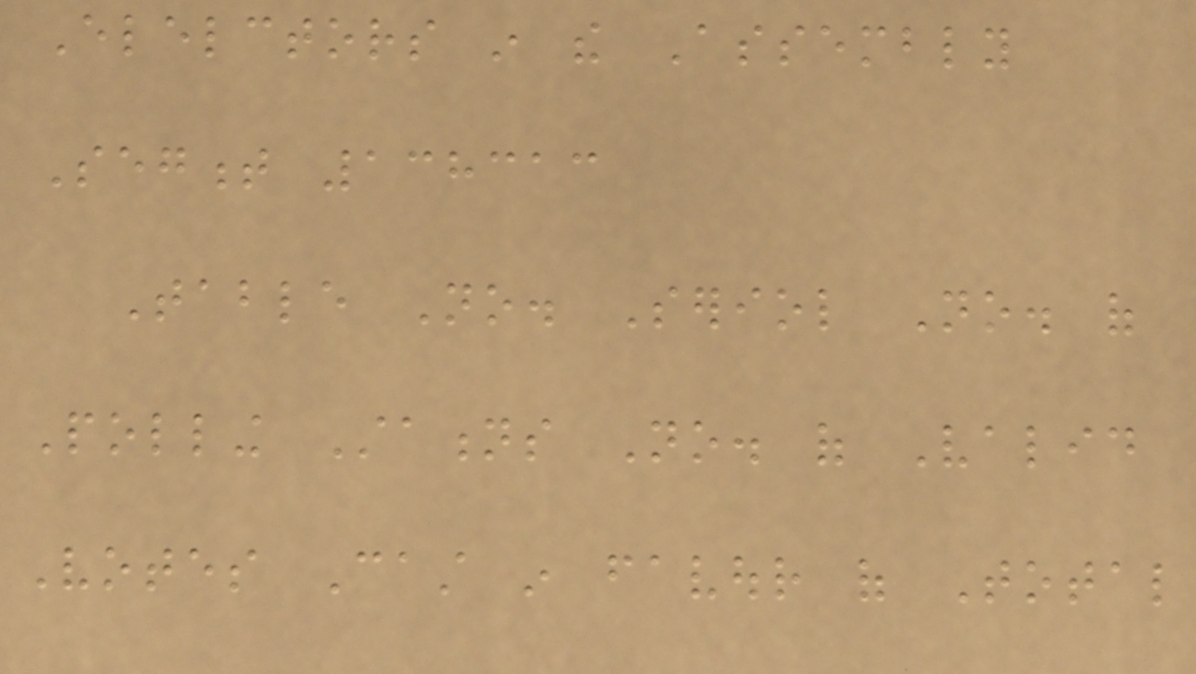Elelctors in the Assembly
Segment 138313
Table No. Seriol No. of
Polling Stations No. of Valid
Votes Cast in favour of Total
